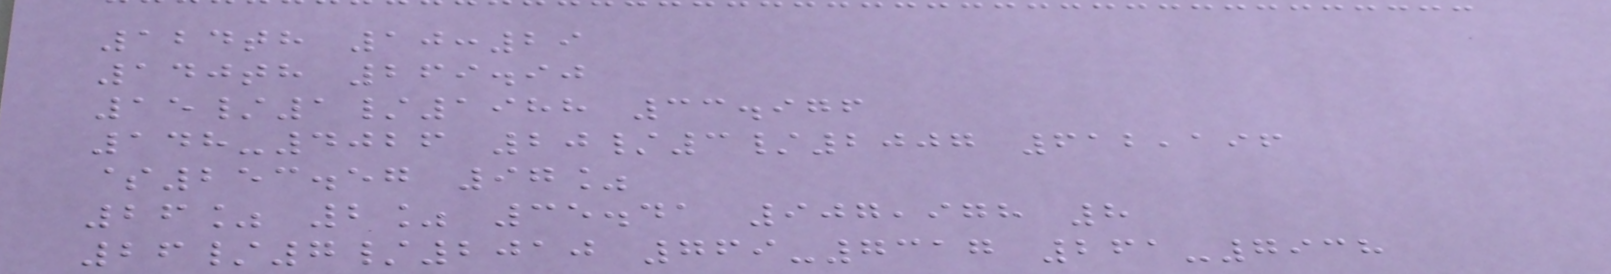124th 10:29
140th 269.90
15/1/1988 33.976
148-4026 20/3/2007 612,196
$253.57 97%
26% 2% 35.41 907,978 8
26/7/2010 769-7317 261-7938
